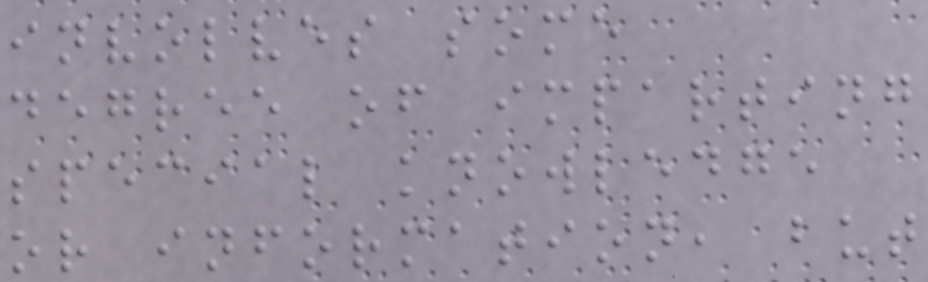involves some
degree of imparting
special knowledge
or information, but
